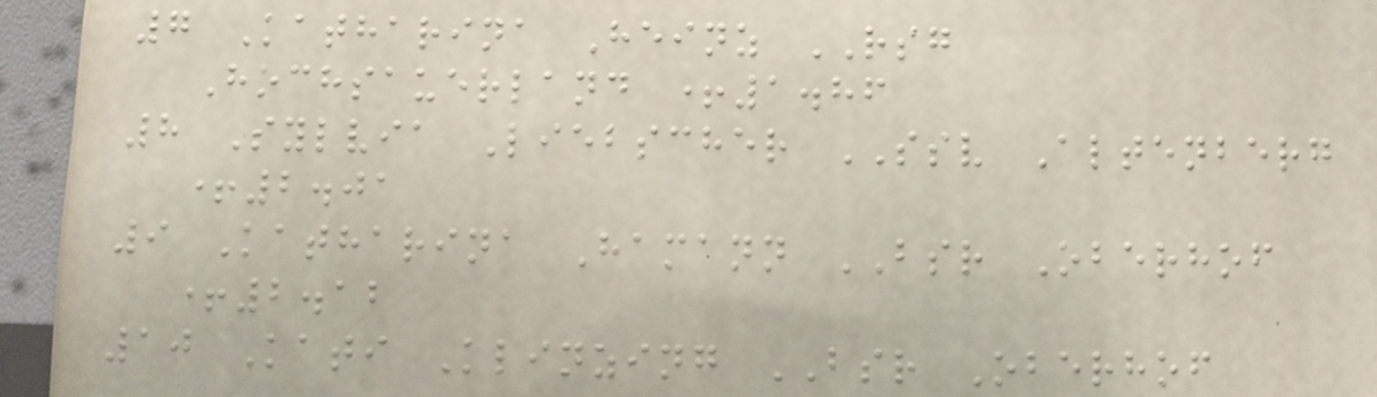7 Katharina Heinz RSG
Hochsauerland +1.86
8 Sylvia Liebscher SSV Altenberg
+2.01
9 Katharina Hamann BSR Oberhof
+2.12
10 Kati Klinzing BSR Oberhof
